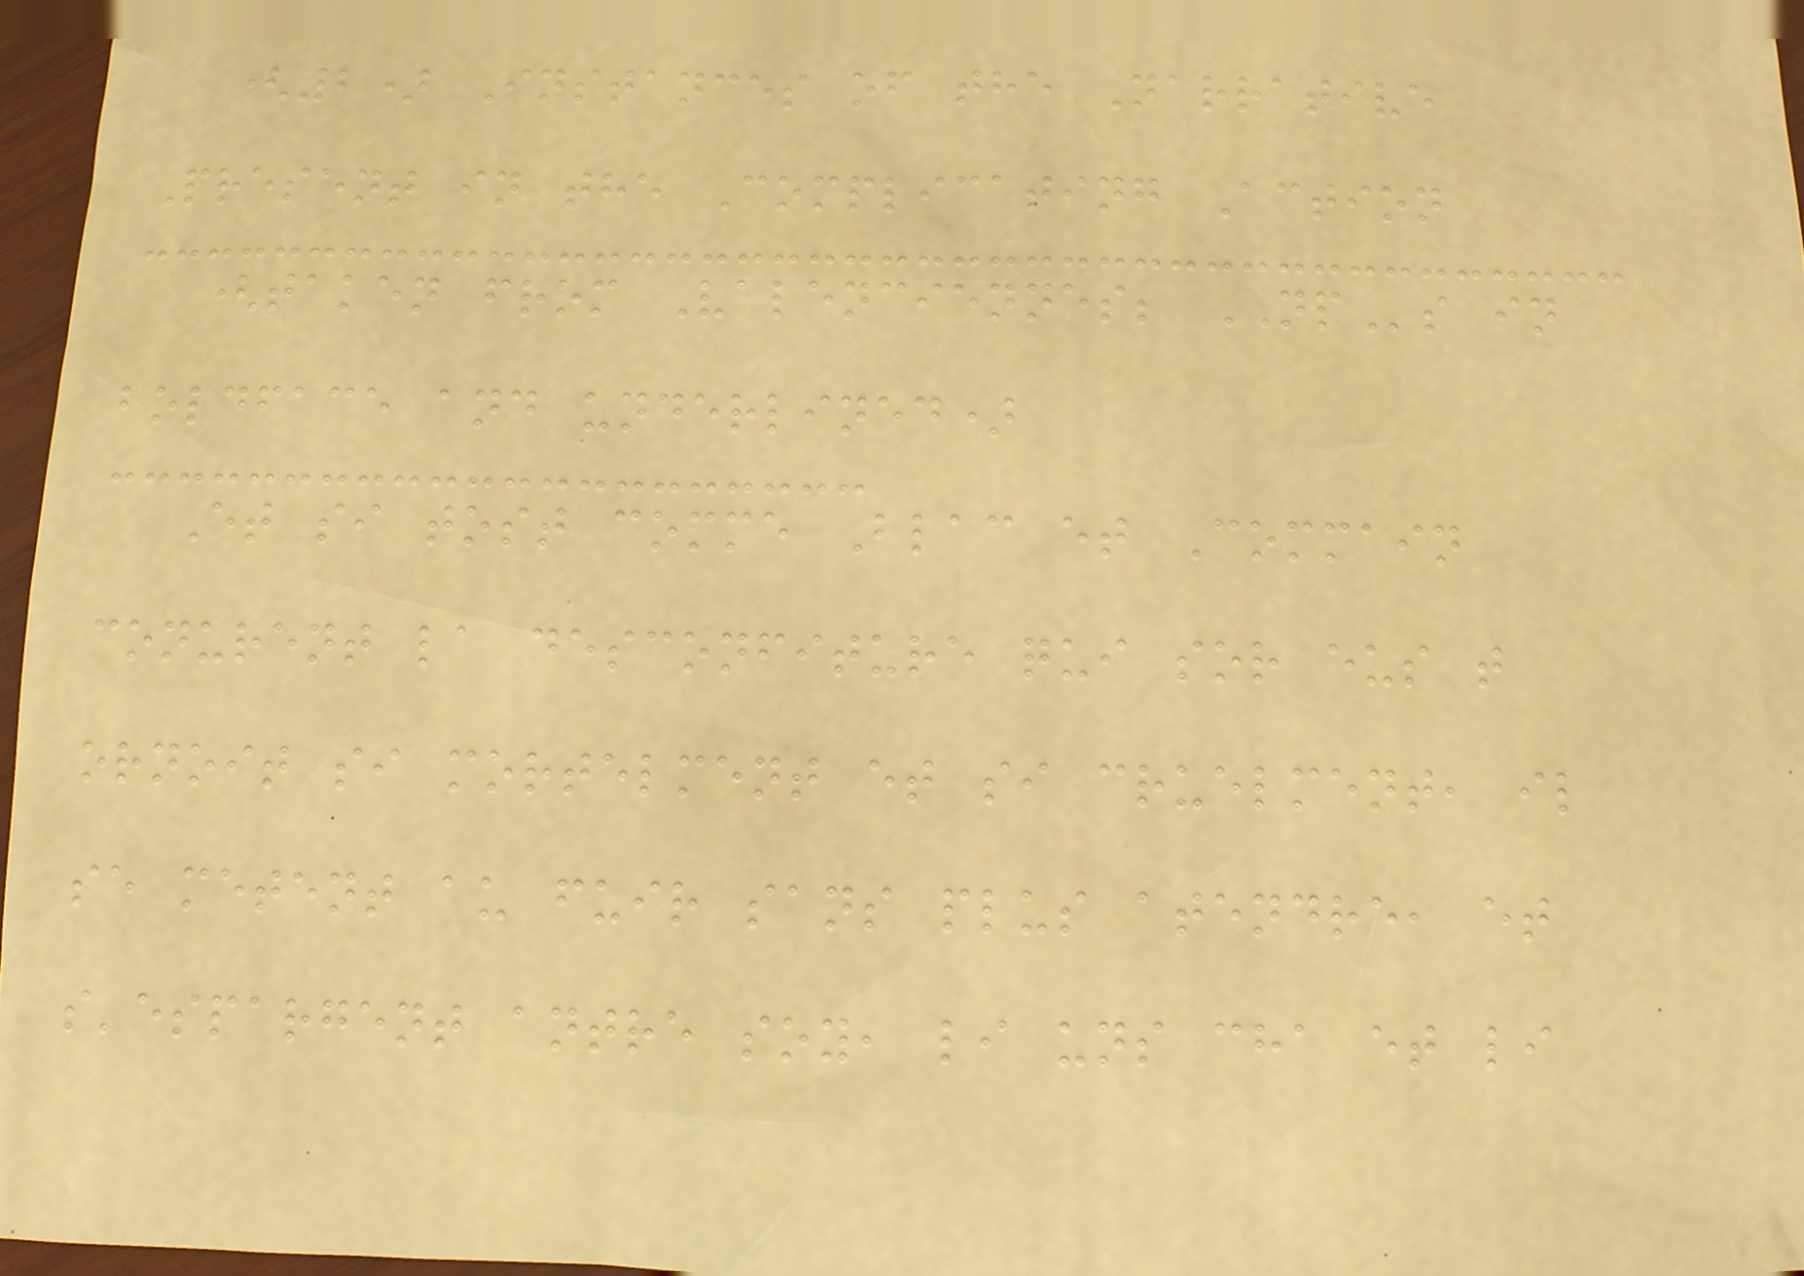(2) Instances of the Narrative
Present in the Complicating Action
(taken from Valenciennes; NPs in
boldface and underlined)
Et si tost comme Blac et Commain
conurent la desconfiture qui sor eus t
ornoit si mortelment et si cruelment, il
se metent au fuir sans plus atendre, et
s'espargent antre soy, li uns cha et li
